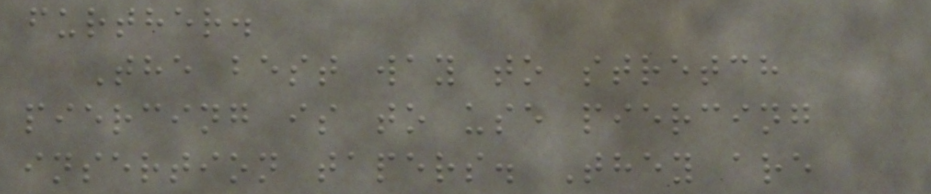further.
The best way to stretch
piercing is to use piercing
insertion tapers. They are
